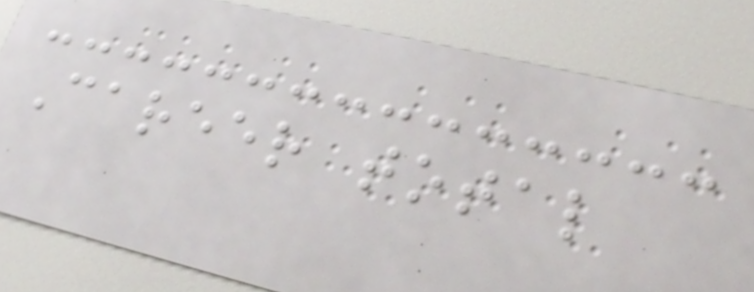Career total
